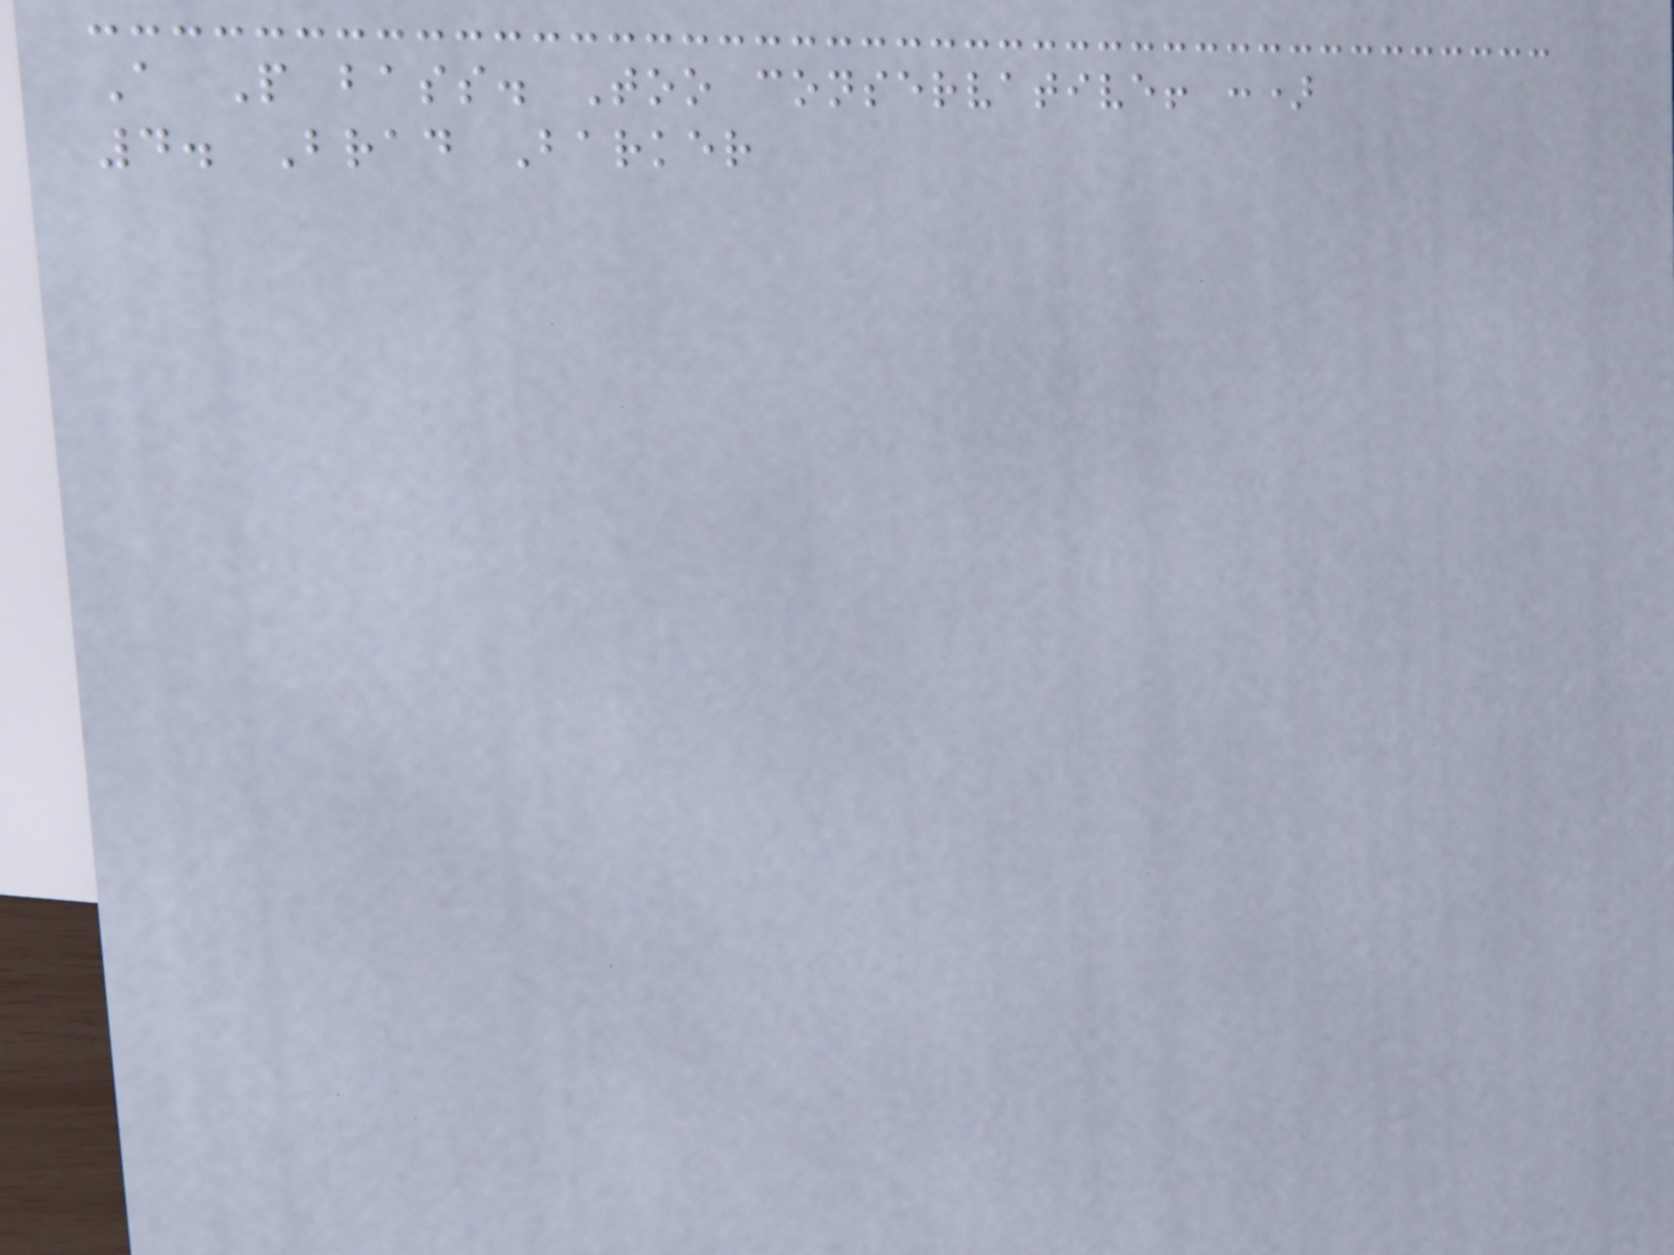A P bass. Too conservative! :)
4. Brad Barker
